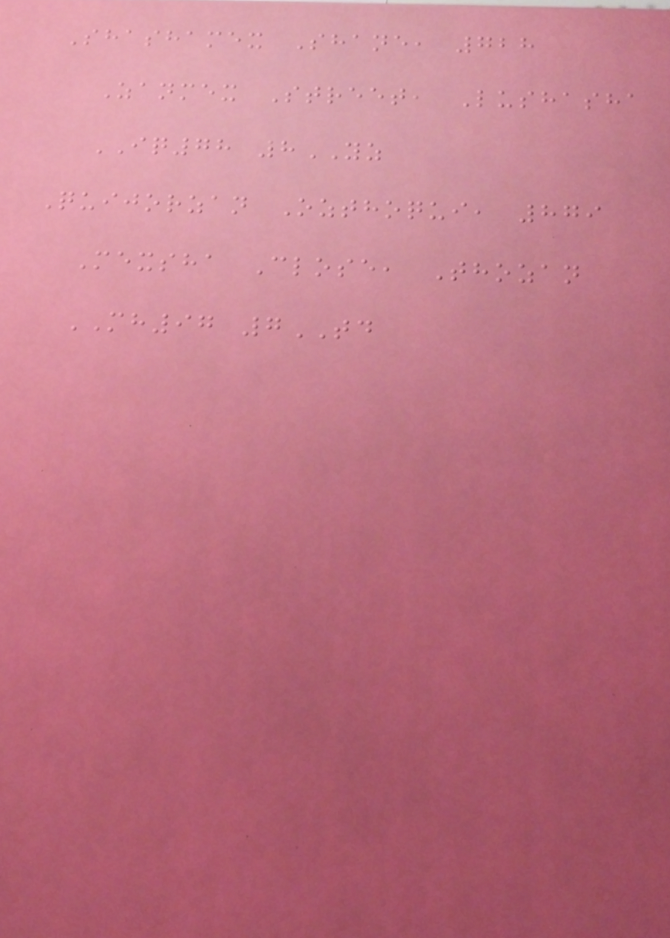Shashamex Shane, 728
Zanmex Street, Lushasha
IQ78 8YZ
Quijorzan Ozthoqui, 879
Mexsha Close, Thozan
MH97 7TD
